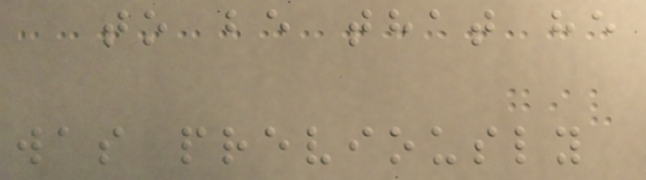to be that he
was previously
